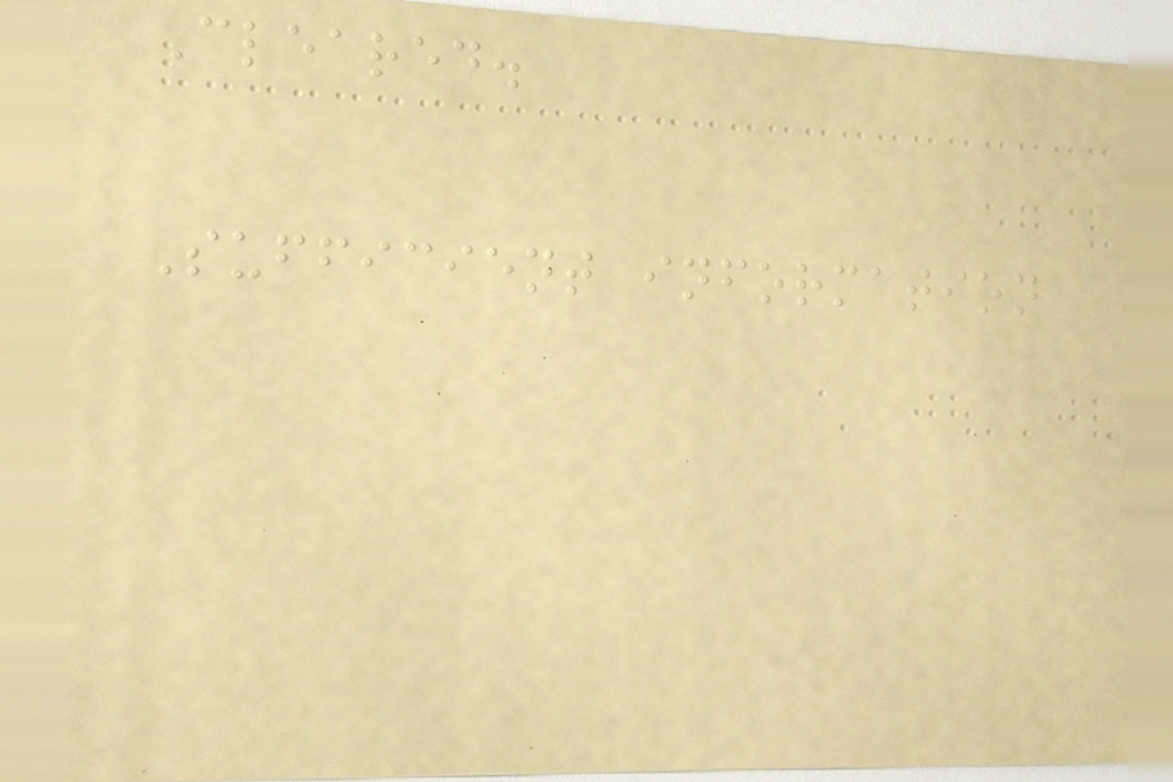Cleared.
Sufficient information
